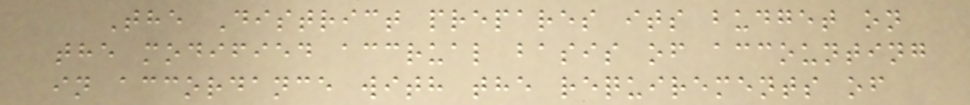The District prepares its budget on
the modified accrual basis of accounting
in accordance with the requirements of
